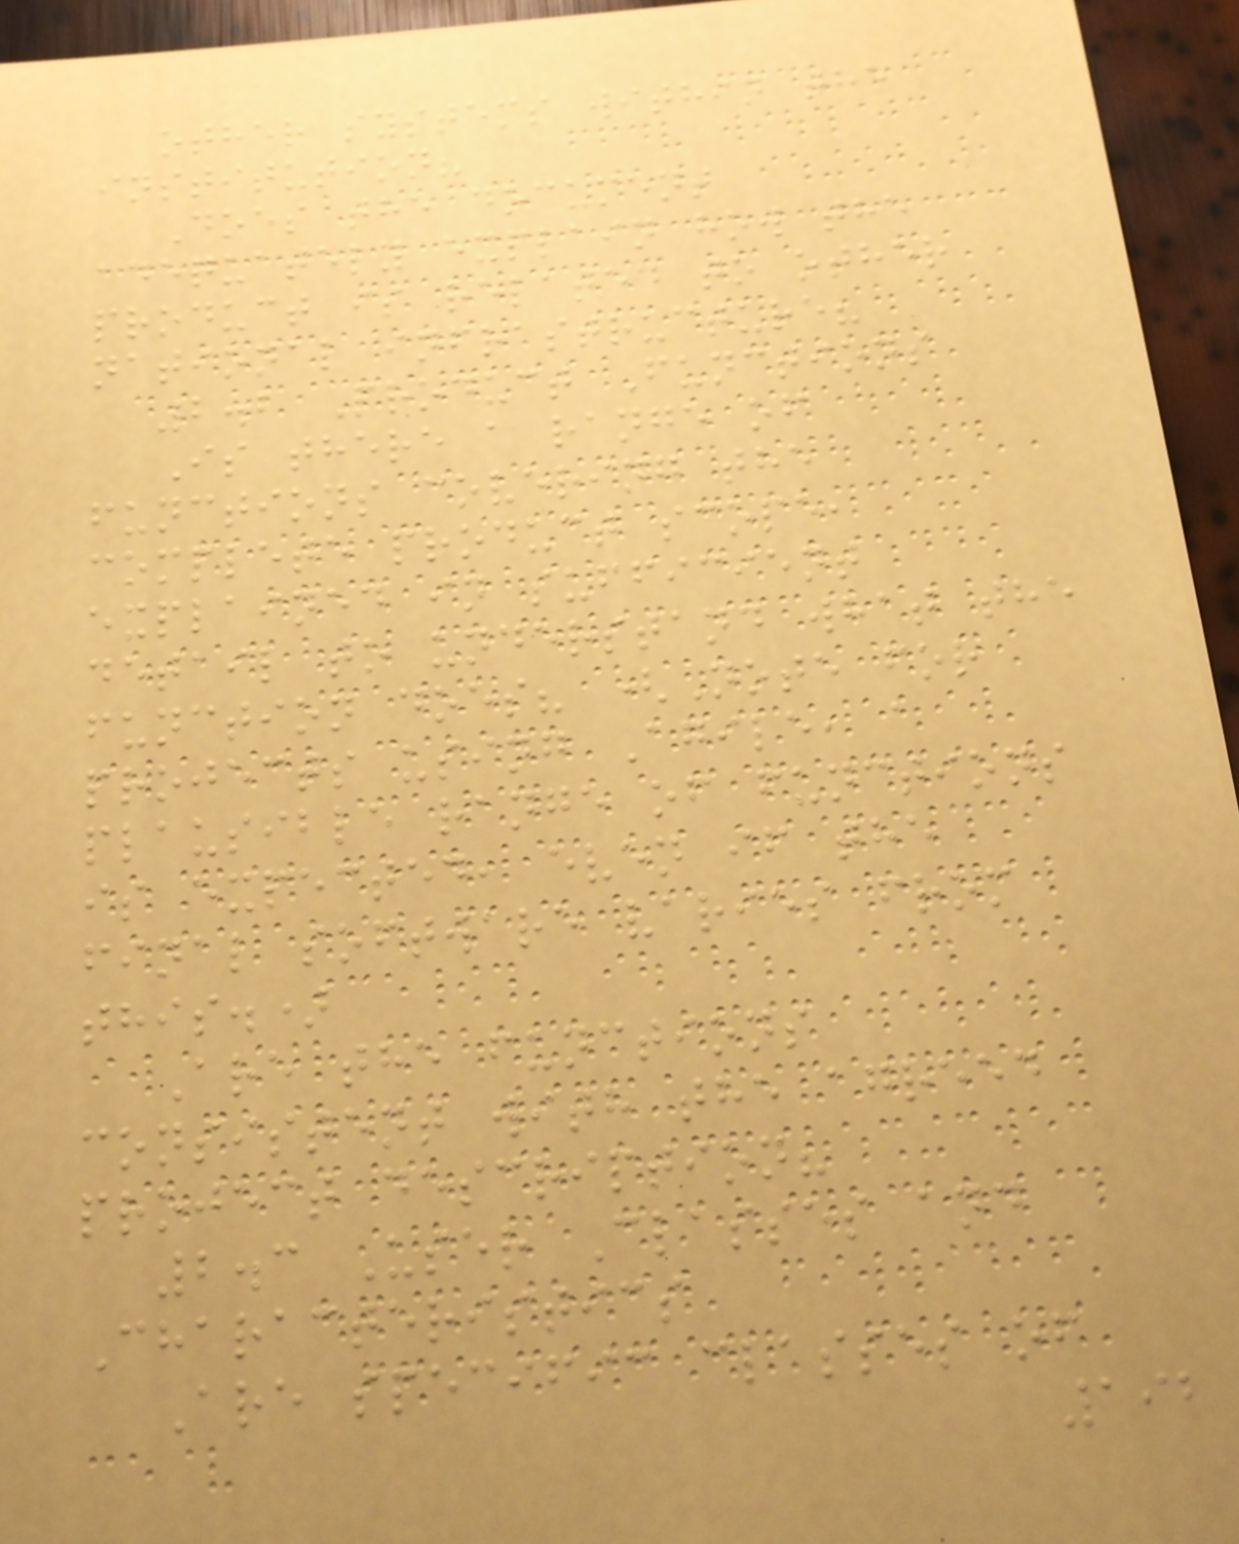other systems within the
institution?
Does the document
adequately explain how the
product is related to other
national infrastructure?
2.2 Product Functions
Is there a range of
functions covering the
complete product scope,
explained in sufficient
detail to understand what the
function does? (Note for
projects using Agile, a
plausible range of functions
is expected, even if the
final software varies from
this.)
Are the functions
consistent with the agreed
project description?
2.3 User Classes and
Characteristics
Are specific classes of
192
